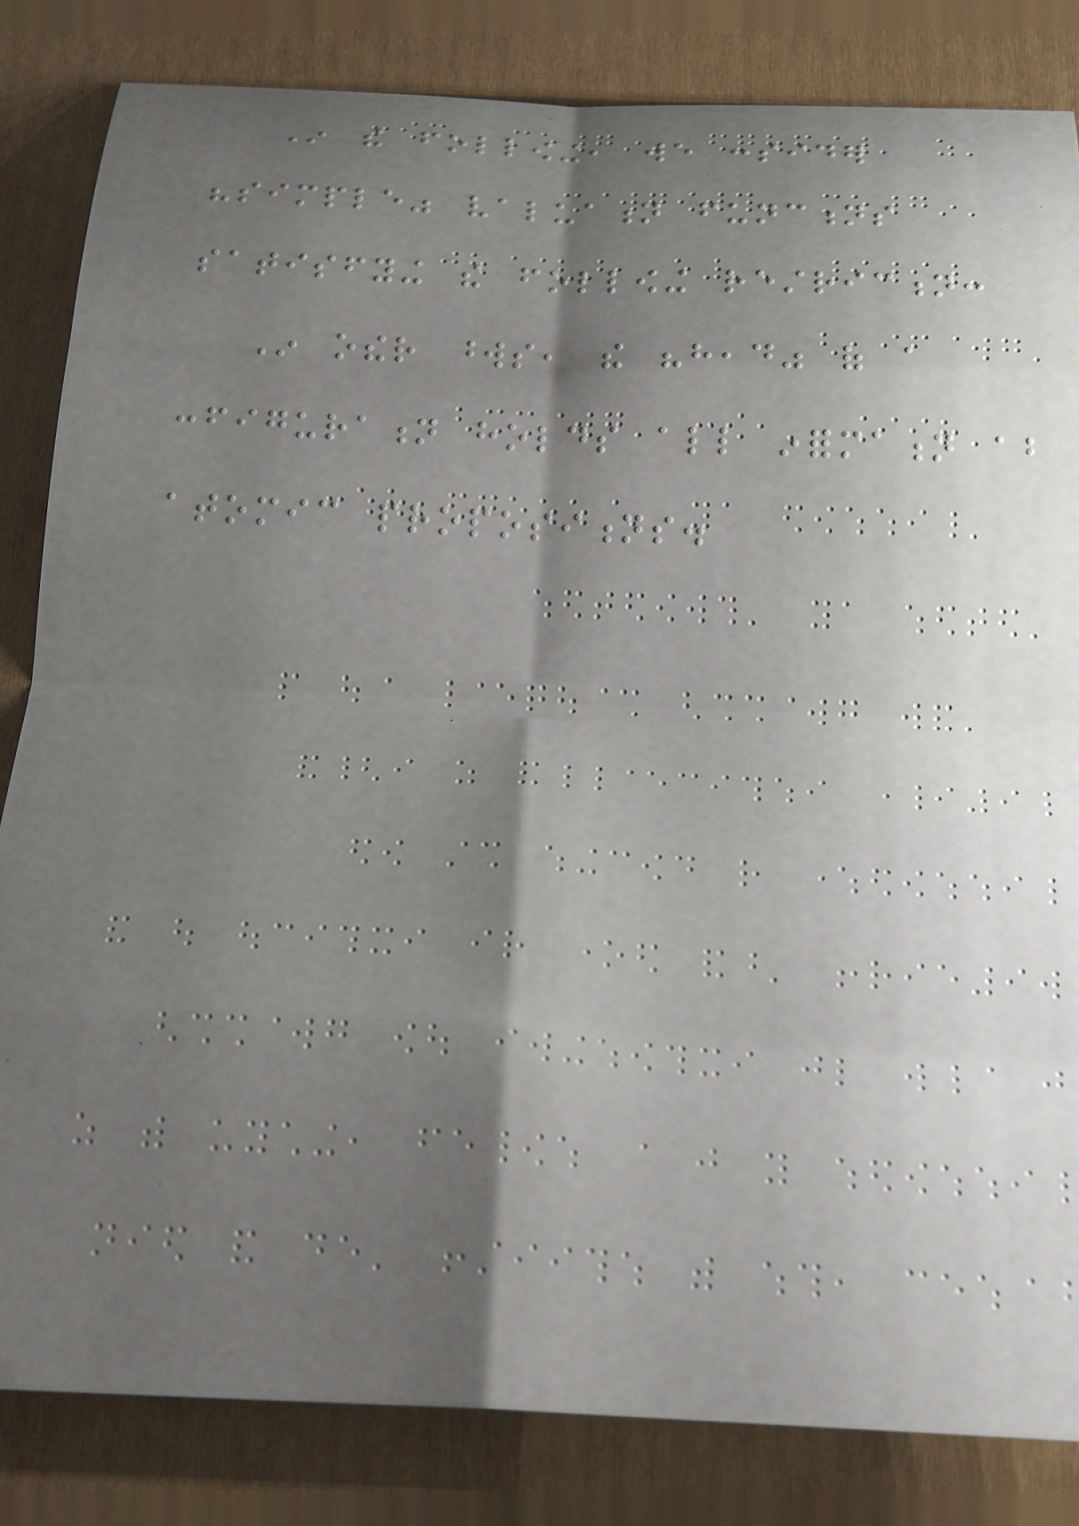In the following, we consider
"simple" valuation functions
satisfying the following restriction:
In other words, the "head" of a
configuration holds all information about
atomic propositions.
